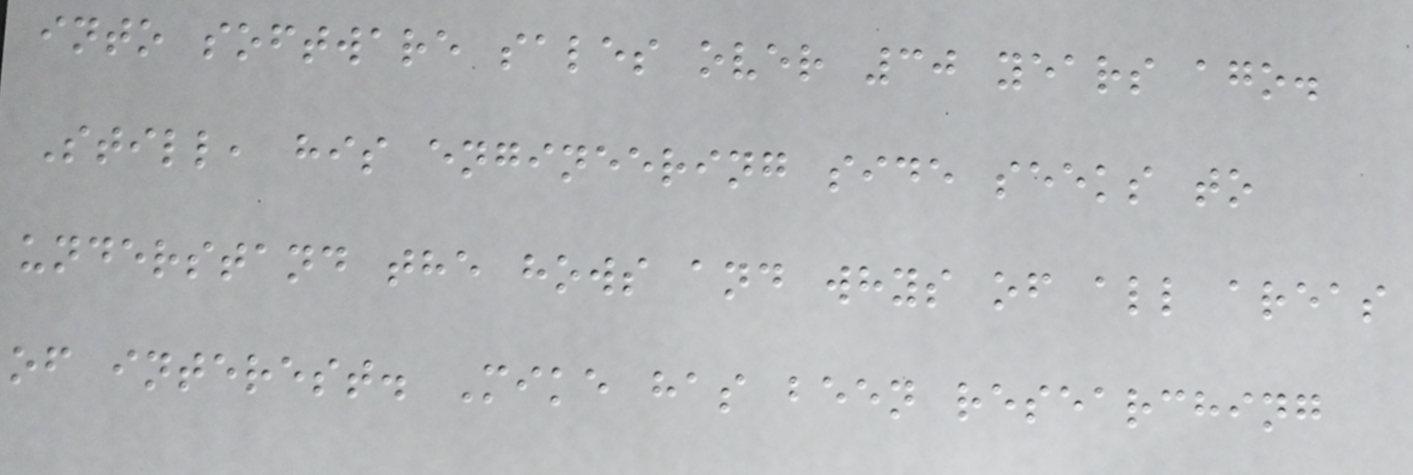into software sales over 30 years ago.
Still, his engineering side seeks to
understand the hows and whys of all areas
of interest. Mike has been researching
